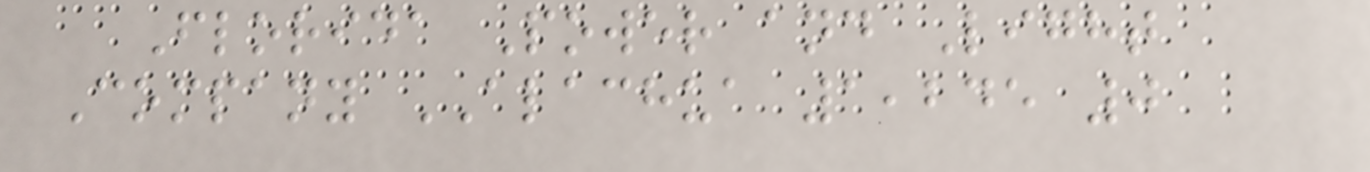Florida Power and Light
Company ALACHUA 1,245 0
